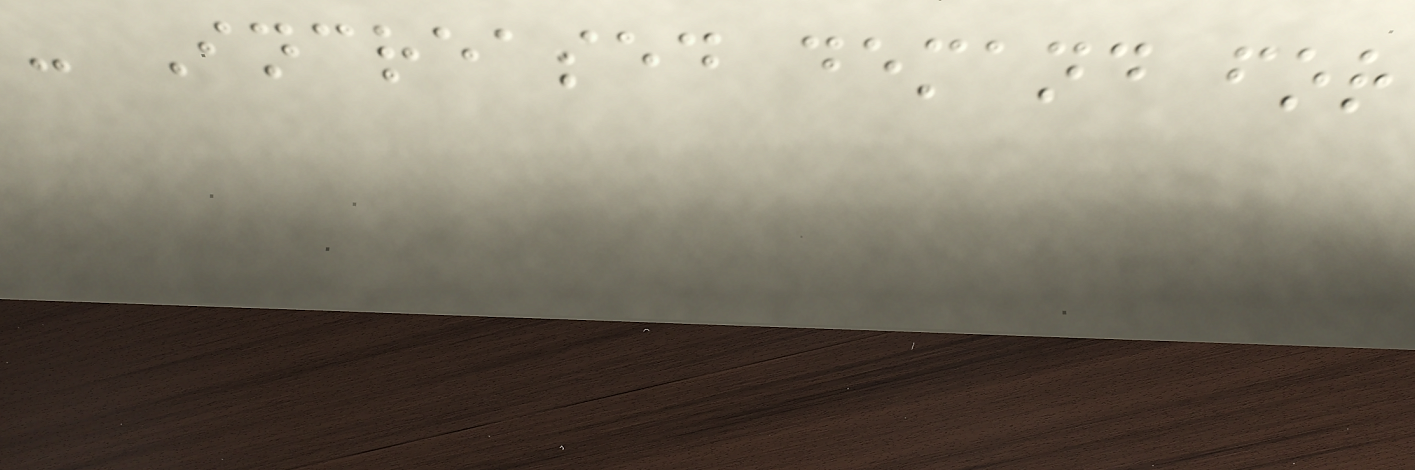- Increased demand for
